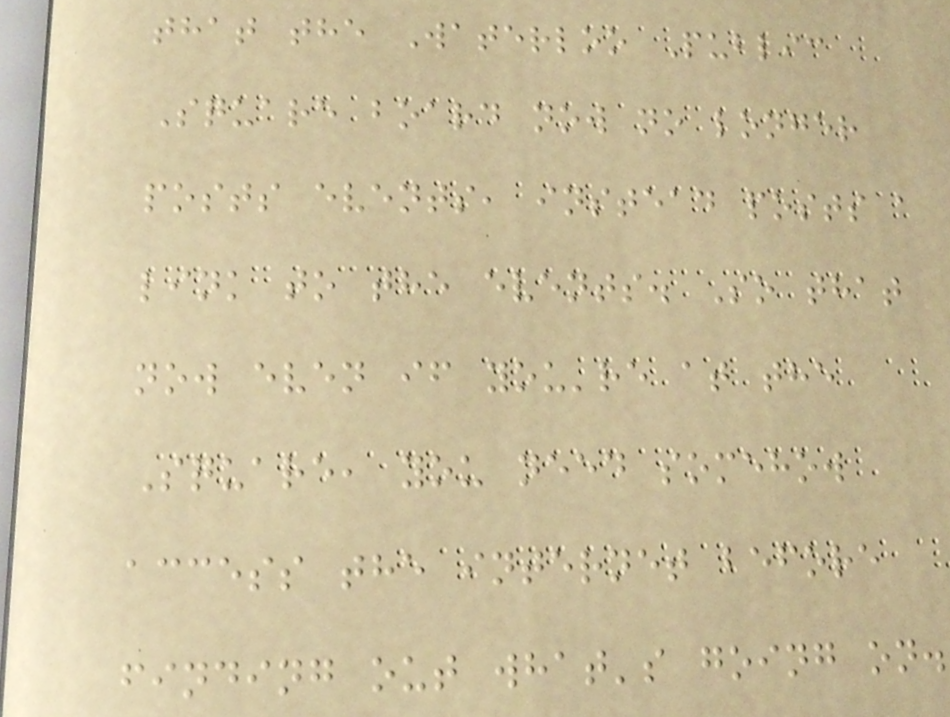that the Waterloo Public
Square board now no longer
posts events, instead posts a
link to the events. So that
now even if you're at the
Square, you need somehow
access the internet before
finding out what's going on.
